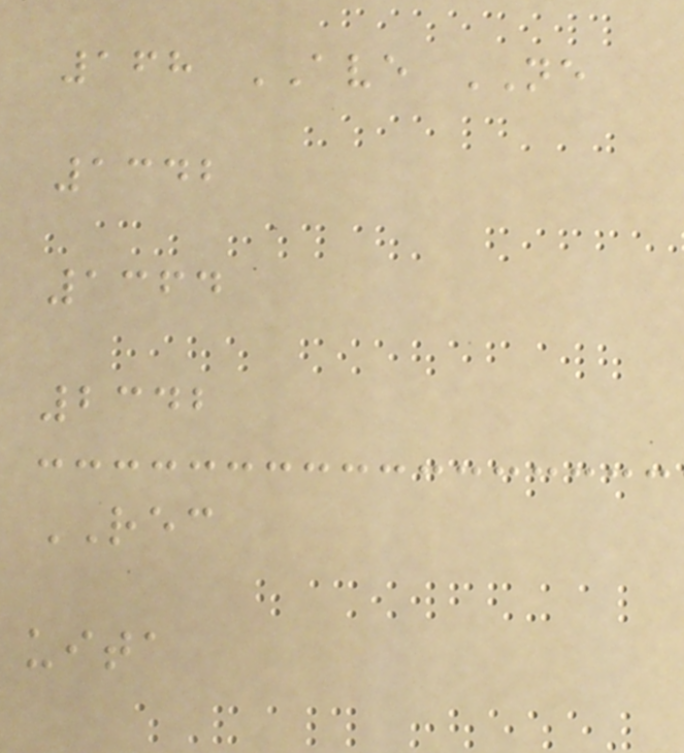168 AVE NE
1342
1364
2342
REC
uita
